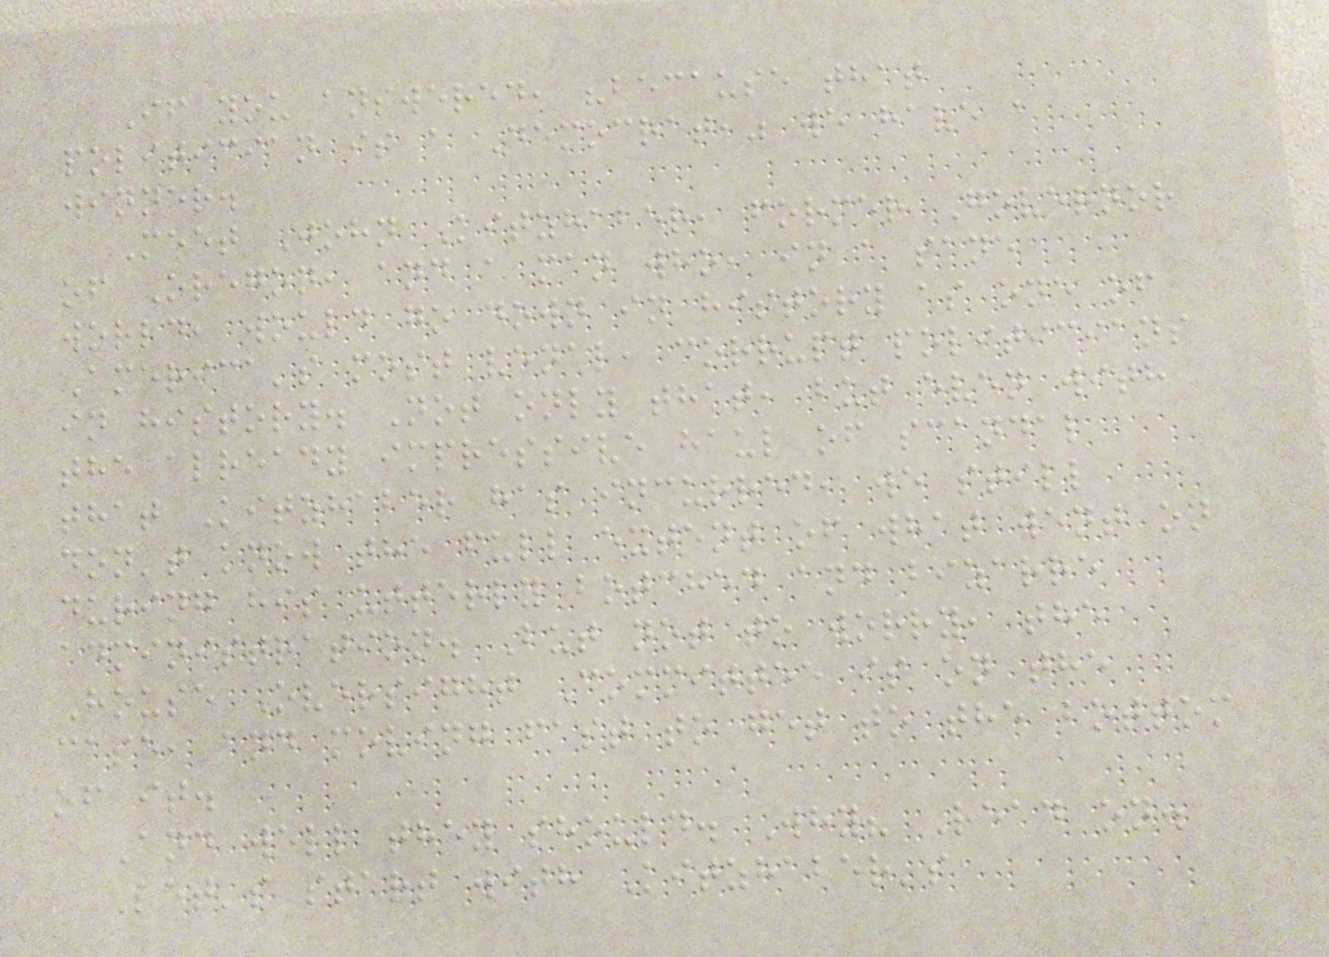If you answered, "because that
politician is a Democrat," we have a
winner.
Meet John Kitzhaber, former Governor
of Oregon, and a man who, in a sane
world, would go down in history as one of
America's most venal, corrupt politicians
in history. Not only that, but even with
the already impressive haul of scandal
that Kitzhaber has incurred, we still
don't know the full extent of what went on
during his utterly botched and bizarre
administration. But not to worry, the
House Oversight Committee is on the
case, and moving fast to get to the bottom
of it.
And well they should. Why? Read on.
Let's start with Kitzhaber's
